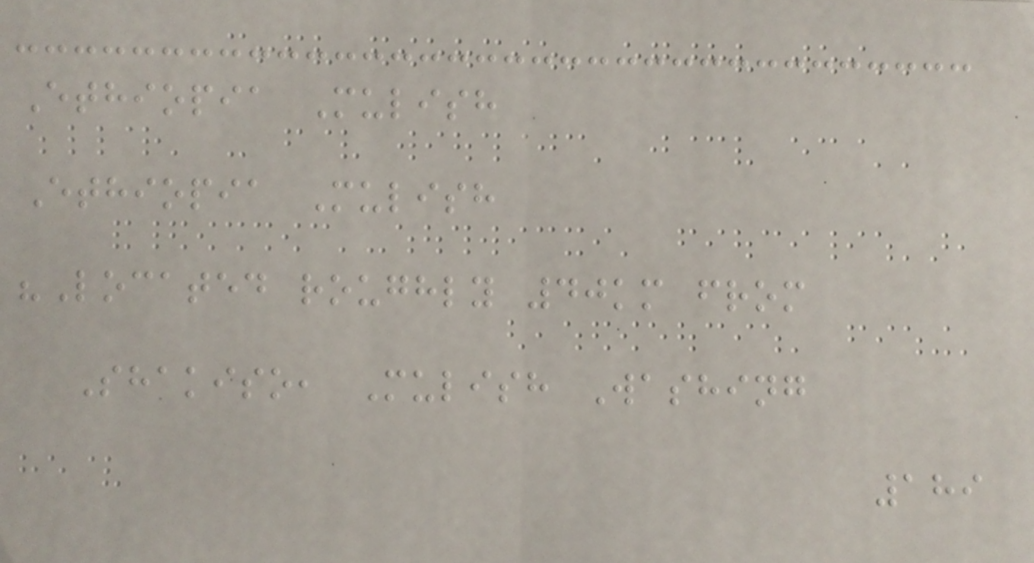Ethiopia Mulish
Ethiopia Mulish
"Located roughly 40km from
Shakiso, Mulish Washing
189
